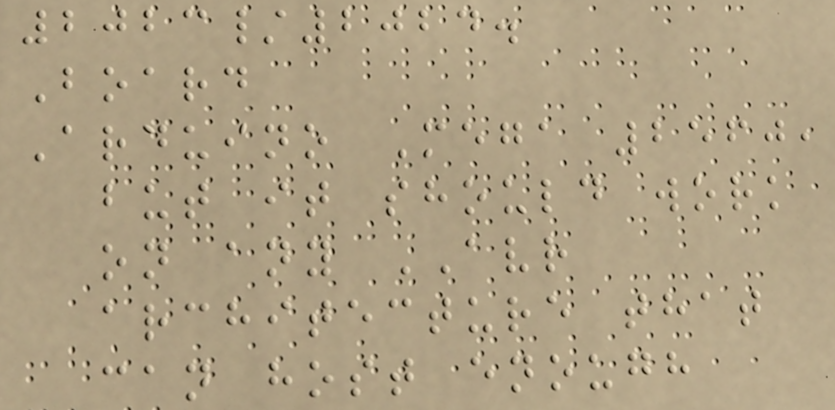2023/2024.
Board
Arduino Mega 2560,
but it should work
on any AVR
architecture that
can host enough
